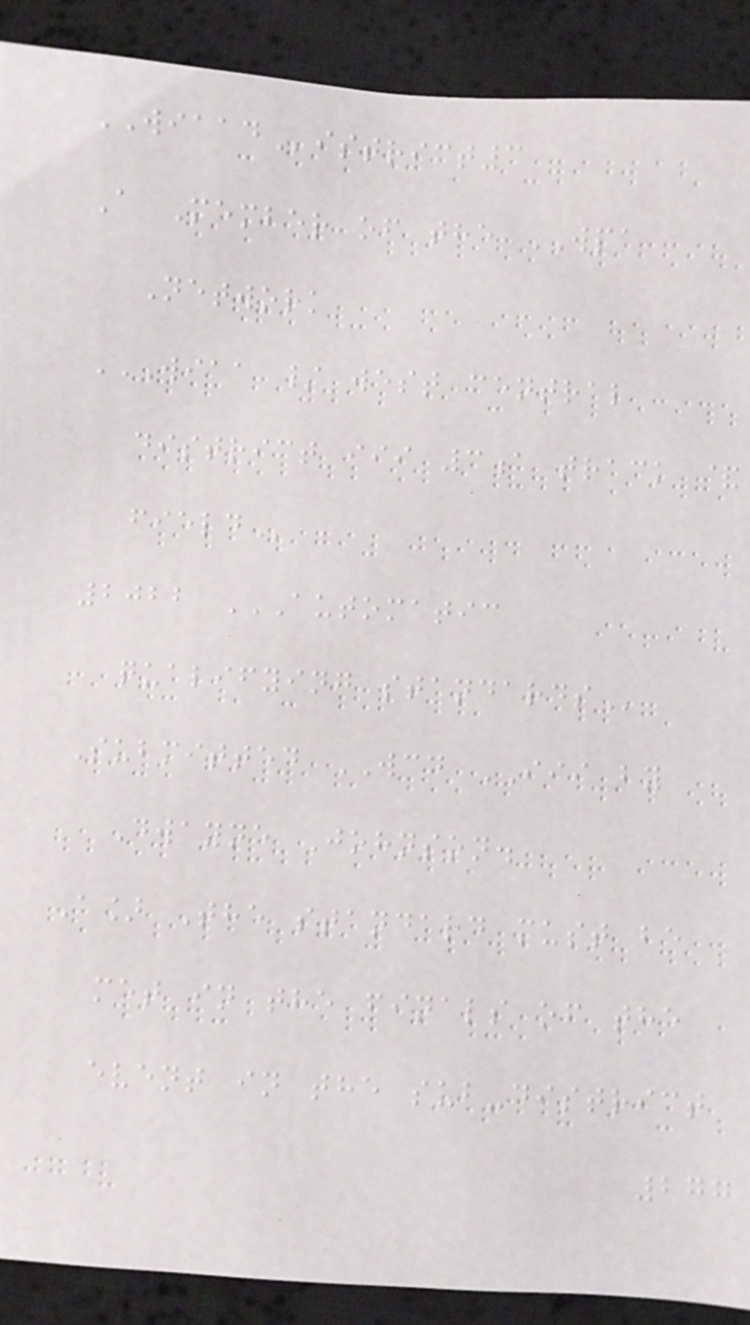WIAADistrict3
A Member of the WPA
Network
WIAA / WEST CENTRAL
DISTRICT III 3A TRACK &
FIELD
2022 AUTOMATIC
QUALIFYING STANDARDS
Submitted WCD III by
Dwayne Johnson.
A] The standard must be
met in the finals of the
event in the sub-district
277
